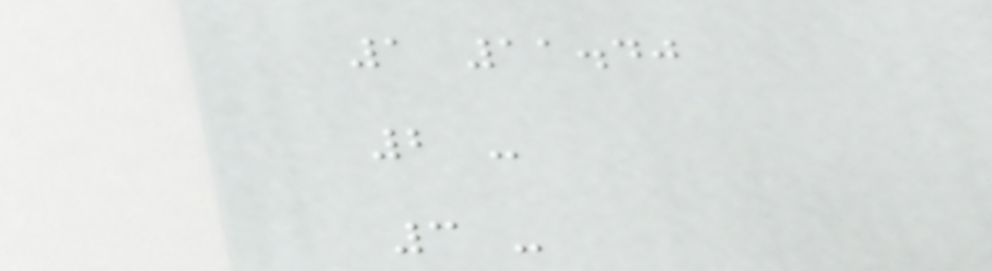1 11.40
2 -
3 -
